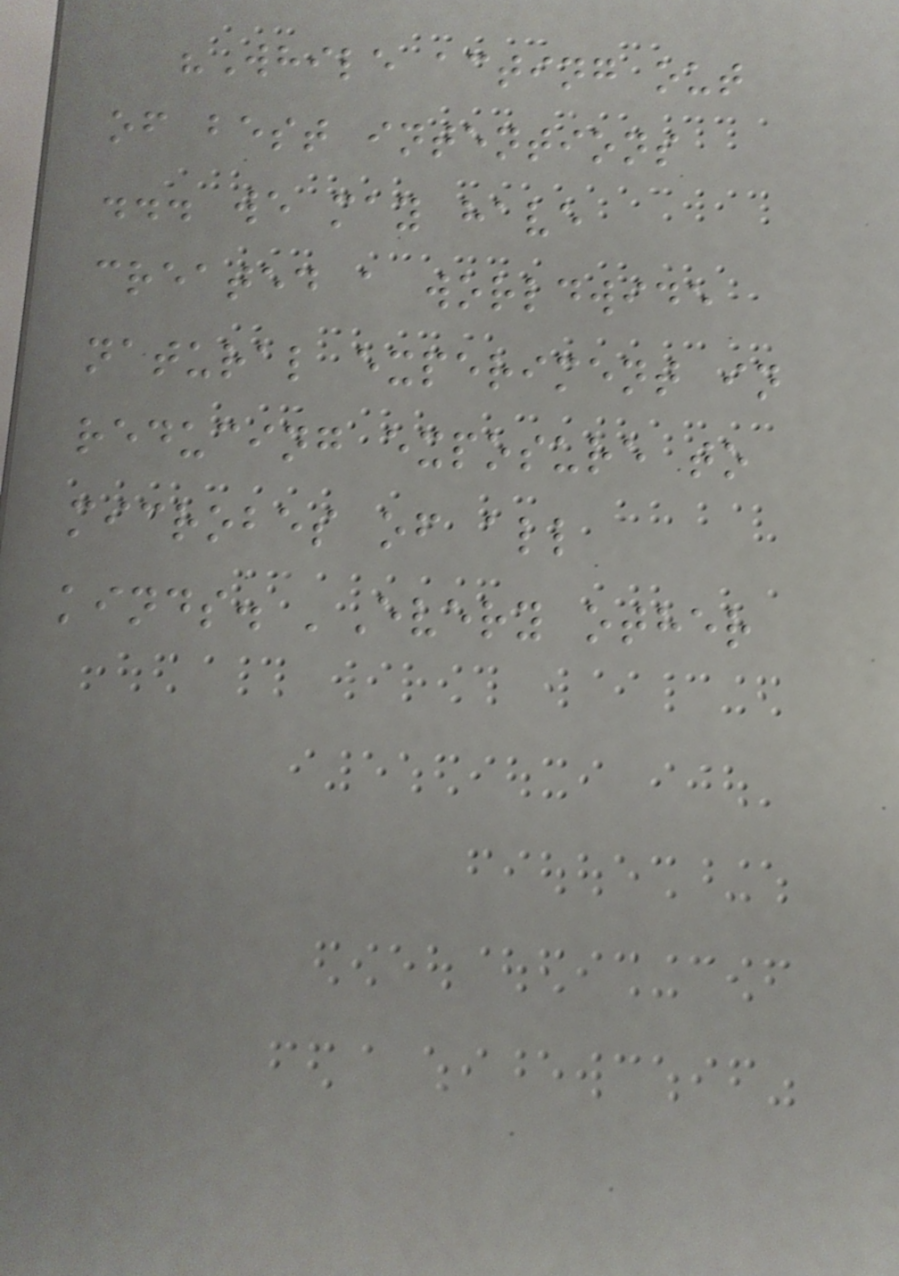"While acting out
of best intentions
... we may have
created a worldwide
natural experiment in
reducing exposure to
microbes of all
kinds. 'Every other
